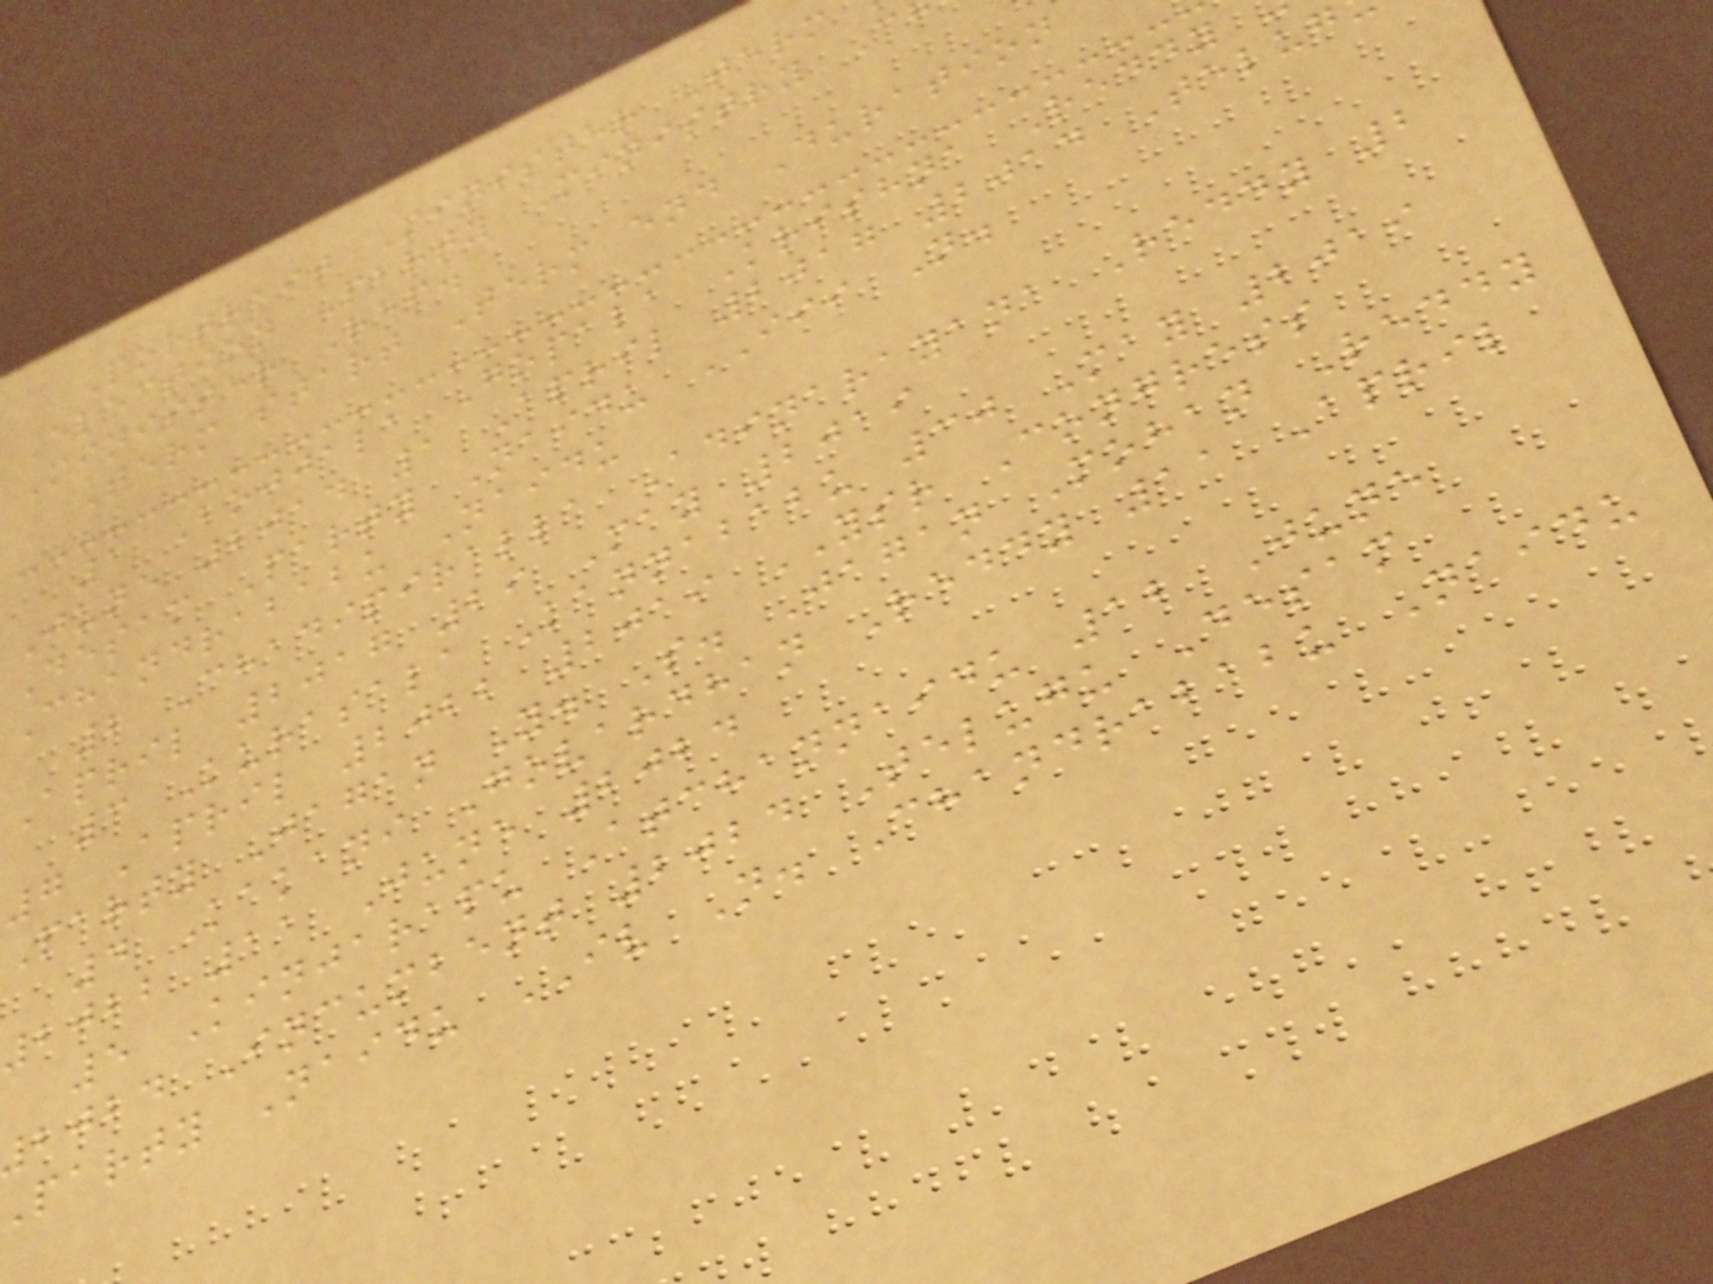Portrait Minister Term
Election Party Ministry C
Minister Ref.
Term start Term end Duration
1 Bojjala Gopala Krishna Reddy
June 2014 1 April 2017 2014 Telug
Desam Party Naidu III N.
Chandrababu Naidu
2 Chadipiralla Adinarayana Reddy 2
April 2017 29 May 2019
3 Kurasala Kannababu 30 May 2019
7 April 2022 2019 YSR Congress
Party Jagan Y. S. Jagan Mohan Reddy
4 Kakani Govardhan Reddy 11 April
2022 11 June 2024
5 Kinjarapu Atchannaidu 12 June
bjbd Incumbent 2024 Telugu Desam
party Naidu IV N. Chandrababu Naidu
